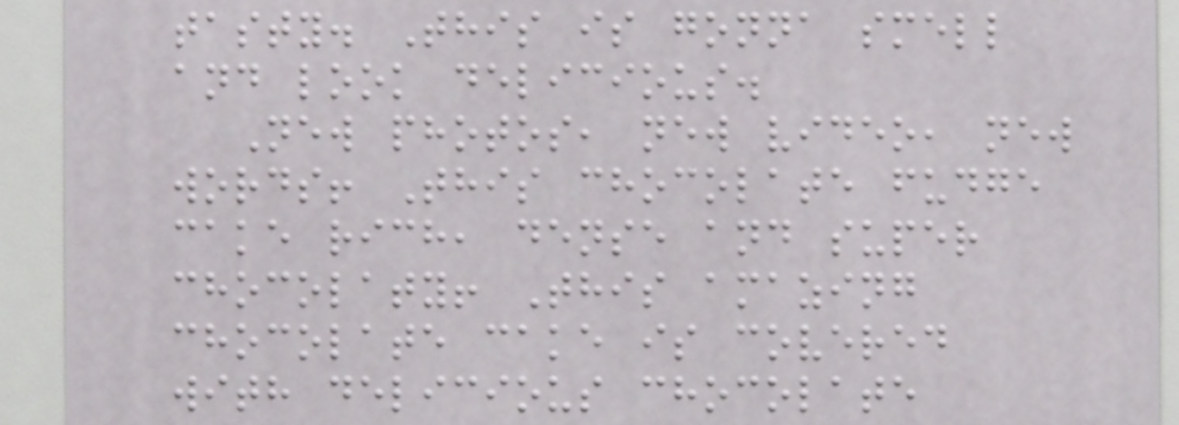tasty. This is gonna smell
and look delicious.
New photos, new video, new
words! This chocolate fudge
cake rich, dense and super
chocolaty! This amazing
chocolate cake is covered
with delicious chocolate
